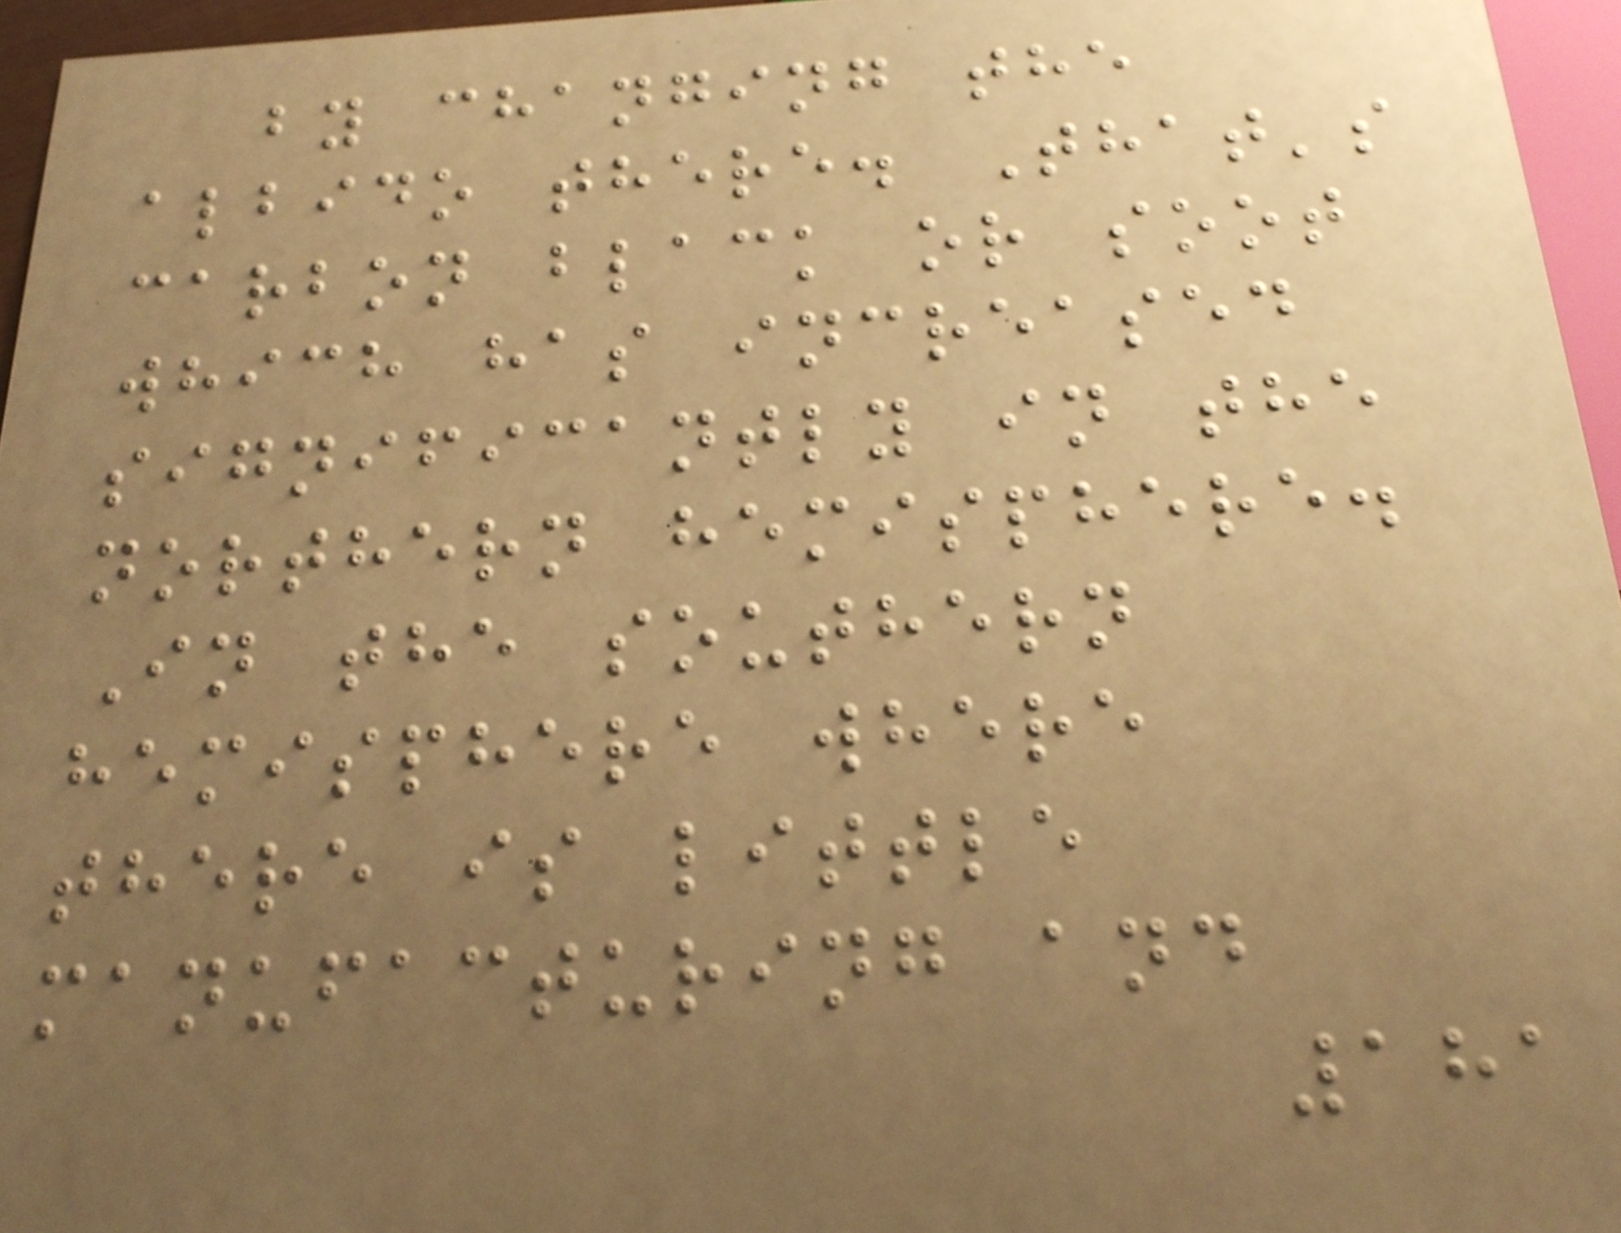by changing the
albido there. That's
carbon black or soot
which has increased
significantly in the
northern hemisphere.
In the southern
hemisphere where
there is little
manufacturing and
181
